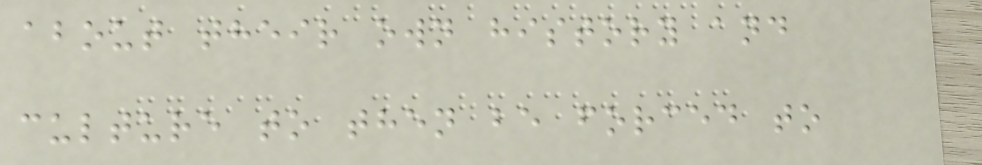about their own history and
culture to then be forced to
